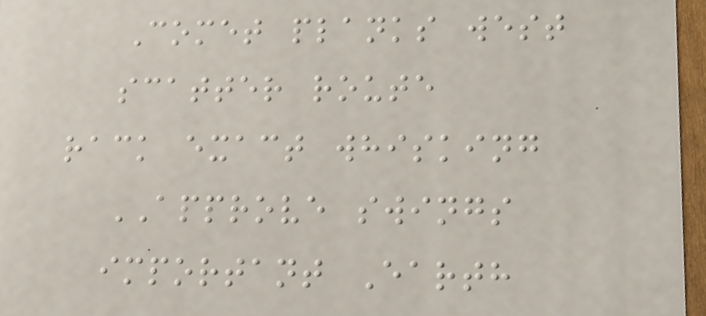Comet planks west
scatter route
rack exact whisking
APPROVE swings
important Earth
